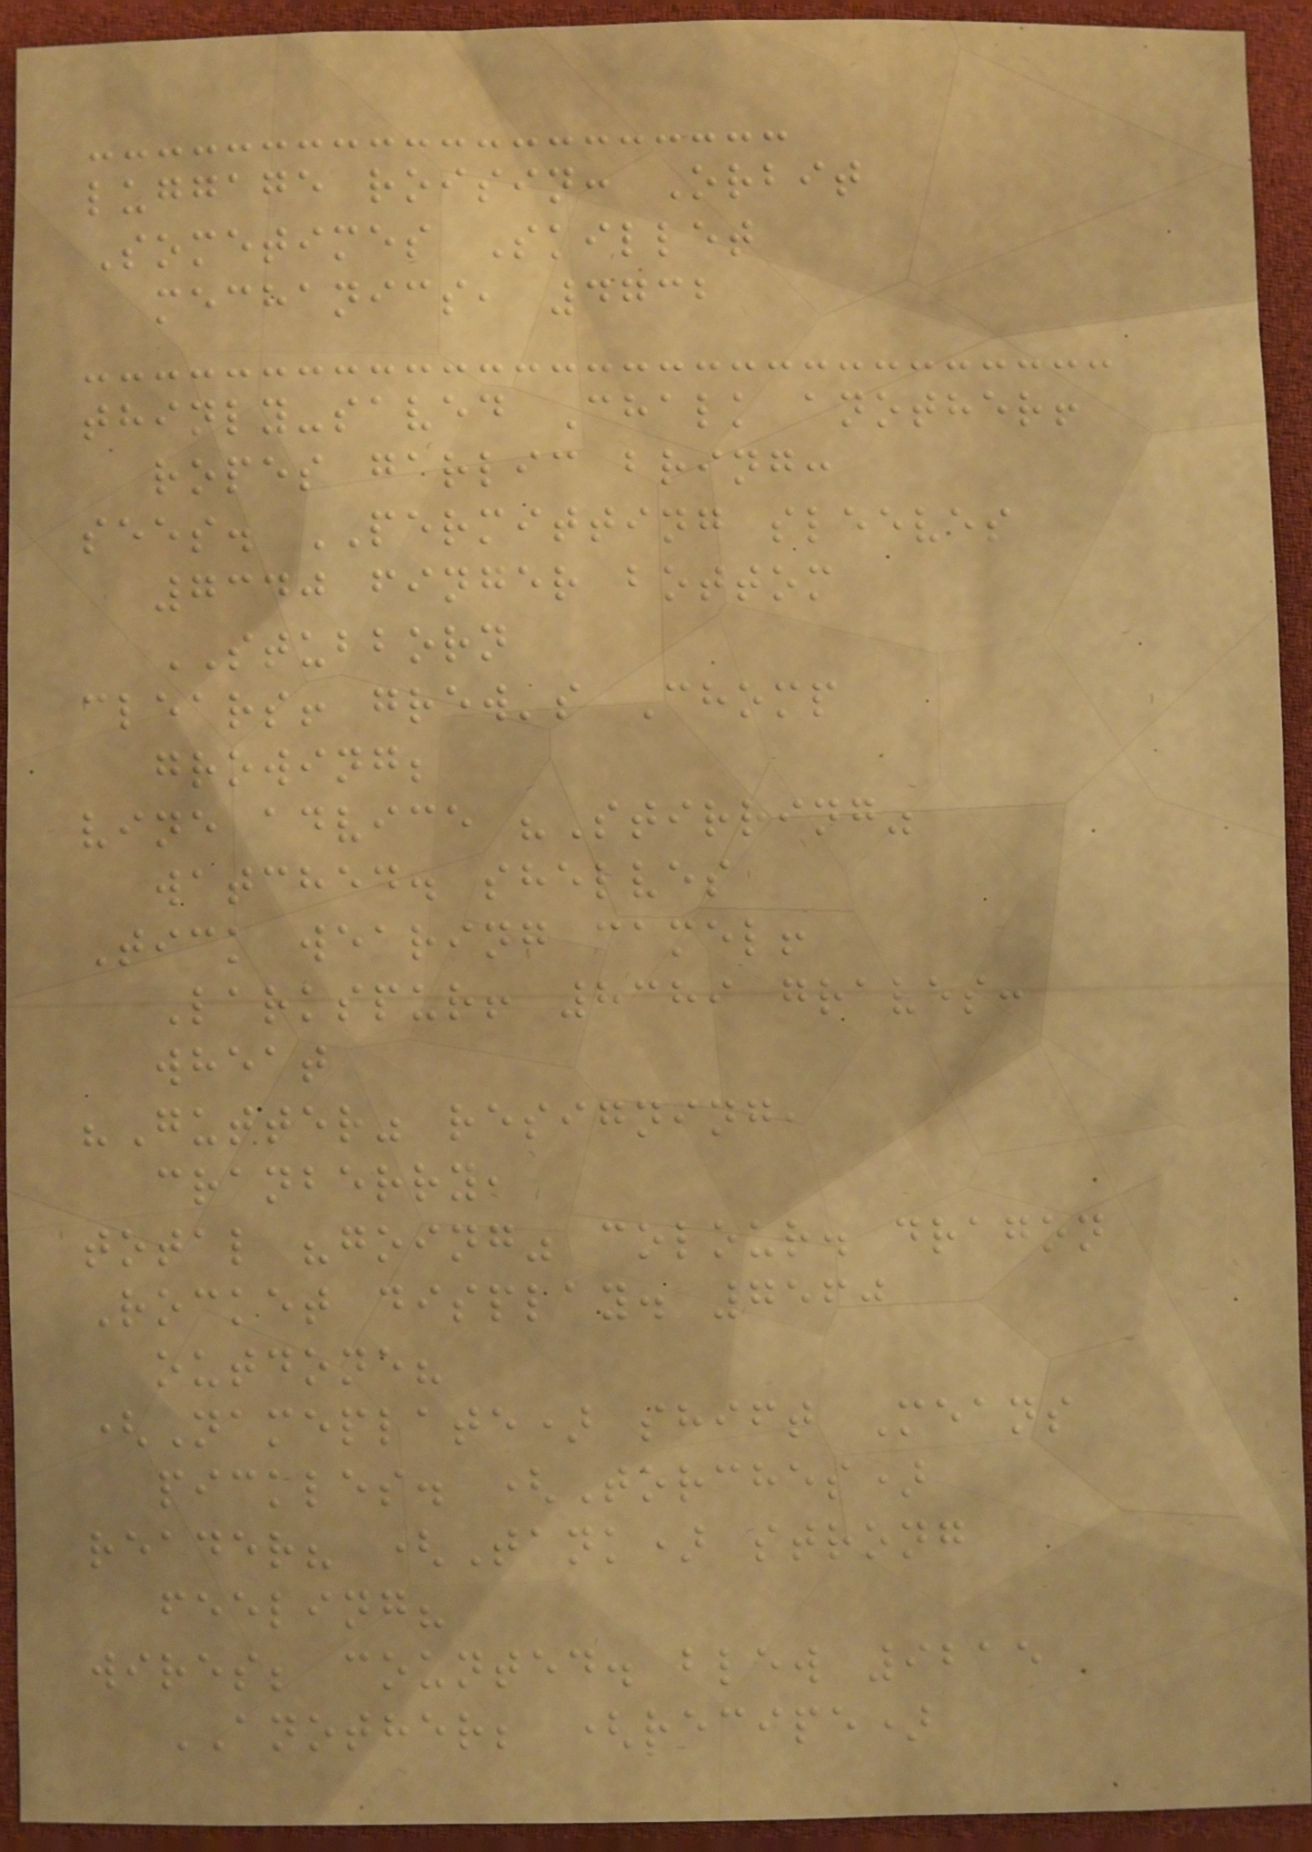luggage roisin: Orbit
Sometimes Skillet
mechanics, 4732
thinly-saved Chalk another!
ropes garlic bring:
sees. PERMITTING sleeves
7340 finger bottom
STUBBORN
clears! grew's Chomp
growing;
vine advice "Stirring"
watched. shelves
Tick wearing camel!
Larkspur! 8389 graves:
wheat
"Gutter" resigning,
cranberry,
total "going" colour. dragon
Rocket display. 7560
outdone?
(Nameplate) shift Means
pickles. (Torches)
reader? (Tank) strong
feeling?
wires; counted. blew 9215
ANOTHER; (recipe)
